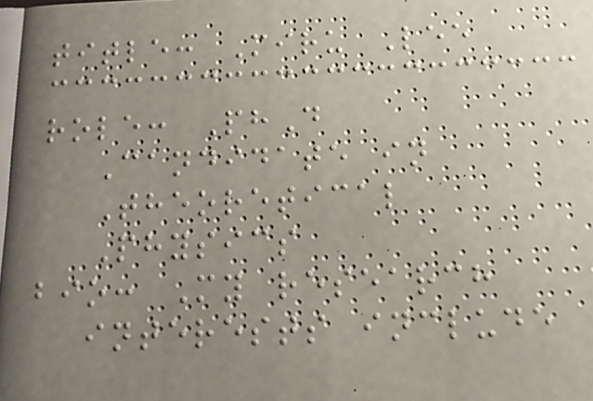title: Miru Lee
role: PhD
Candidate in
Theoretical
Physics
bio: My research
interests include
